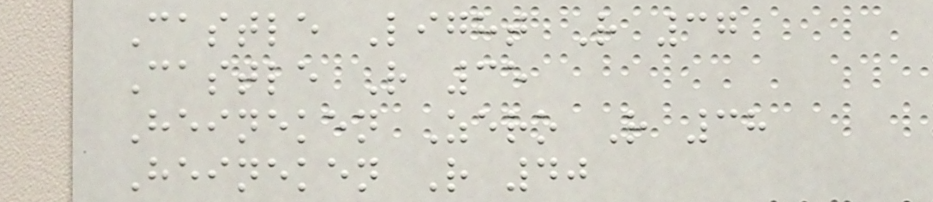Castle Light R 37
Castle R 35
Heineken Zero R 38
Heineken R 40
